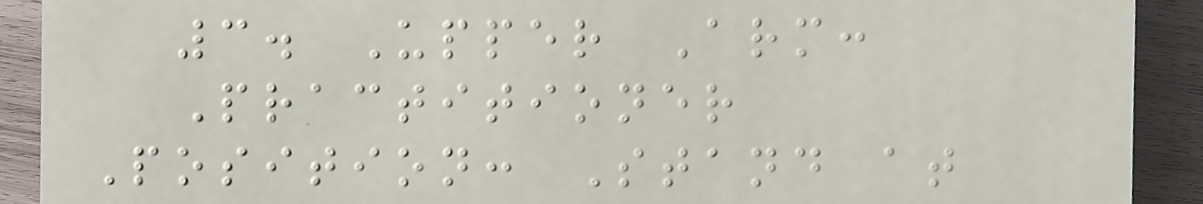3. Upper Arm:
Practitioner
Position: Stand at
